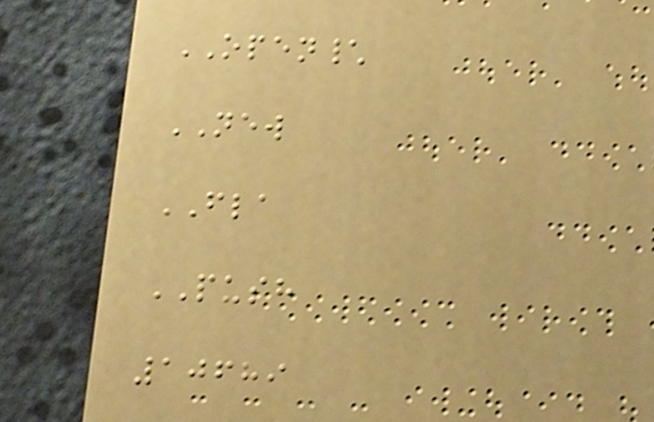OPEN\
NEW
FLA
PUSH
10689
